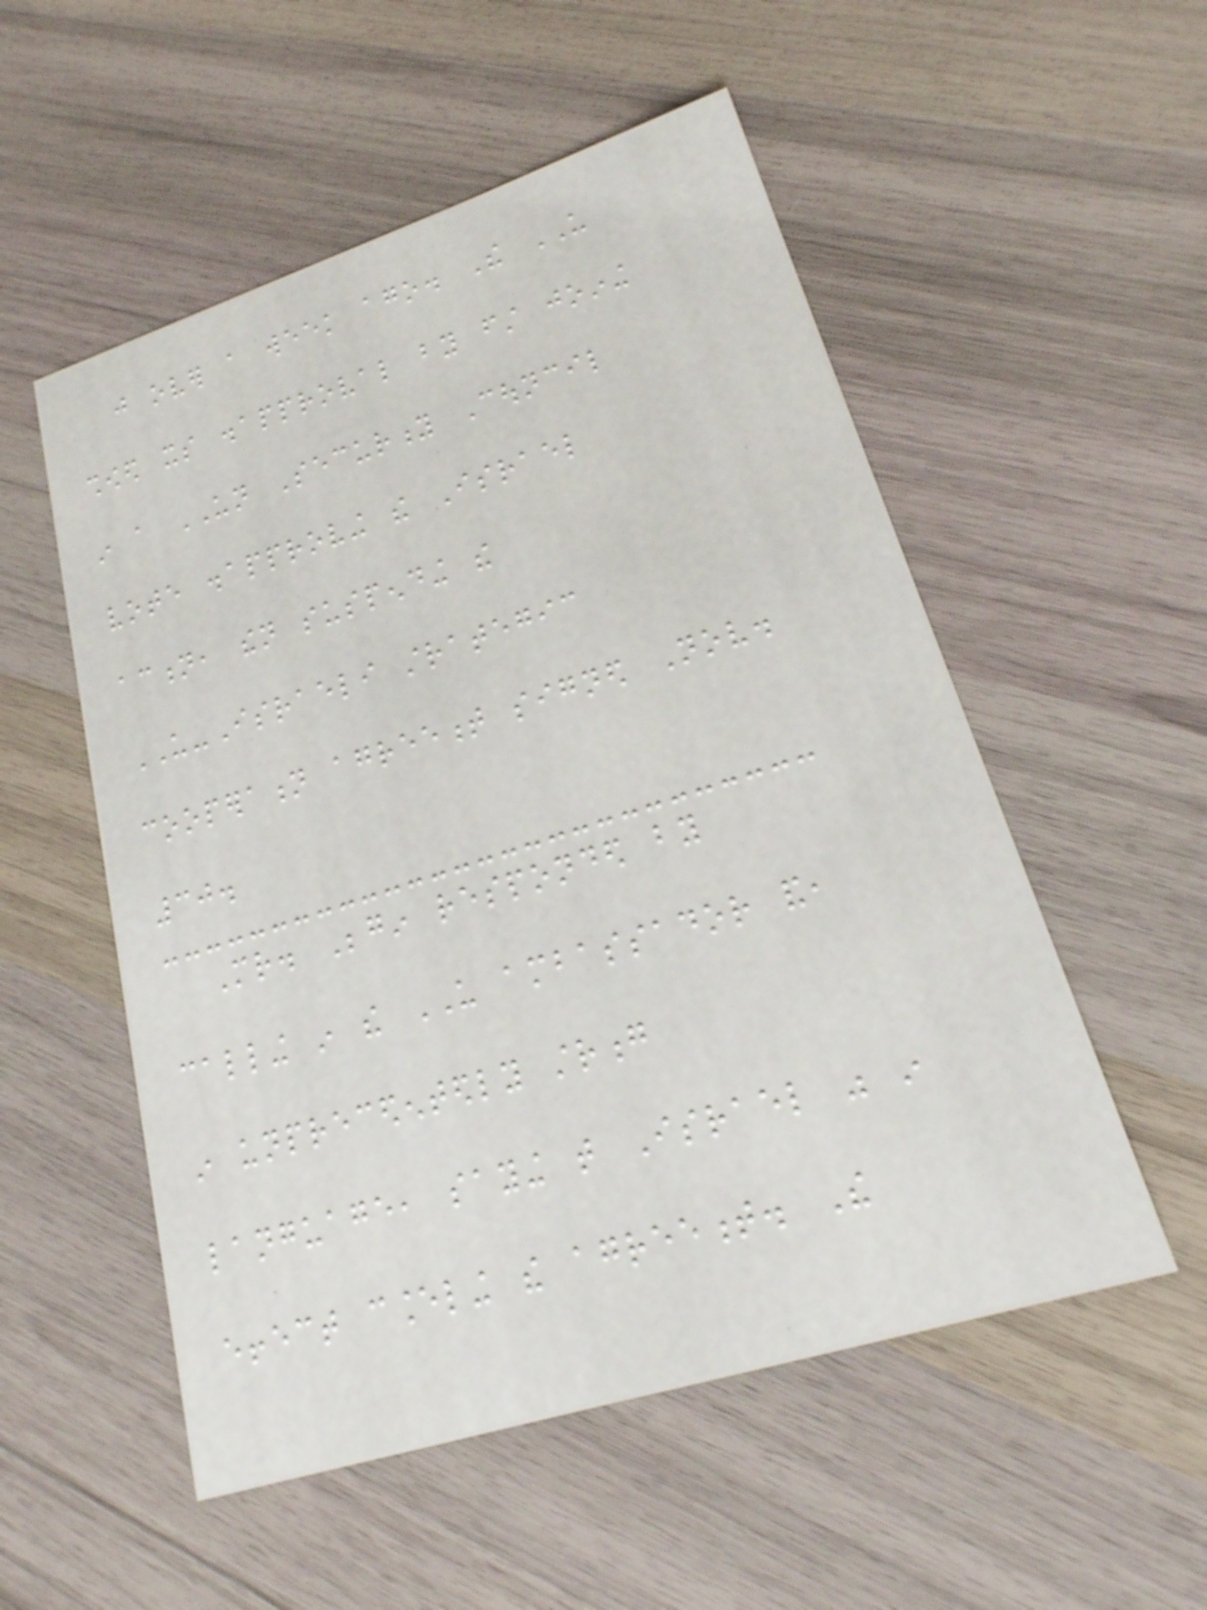just over a week ago. The US
showed its disapproval by first joining
in a UN Security Council
vote disapproving the Israel
action, then suspending the
US-Israeli strategic
cooperation agreement signed Nov.
30.
Mr. Begin responded by
calling in the US ambassador and,
in unprecedentedly strong
language, saying that Israel was in
effect canceling the agreement. The
